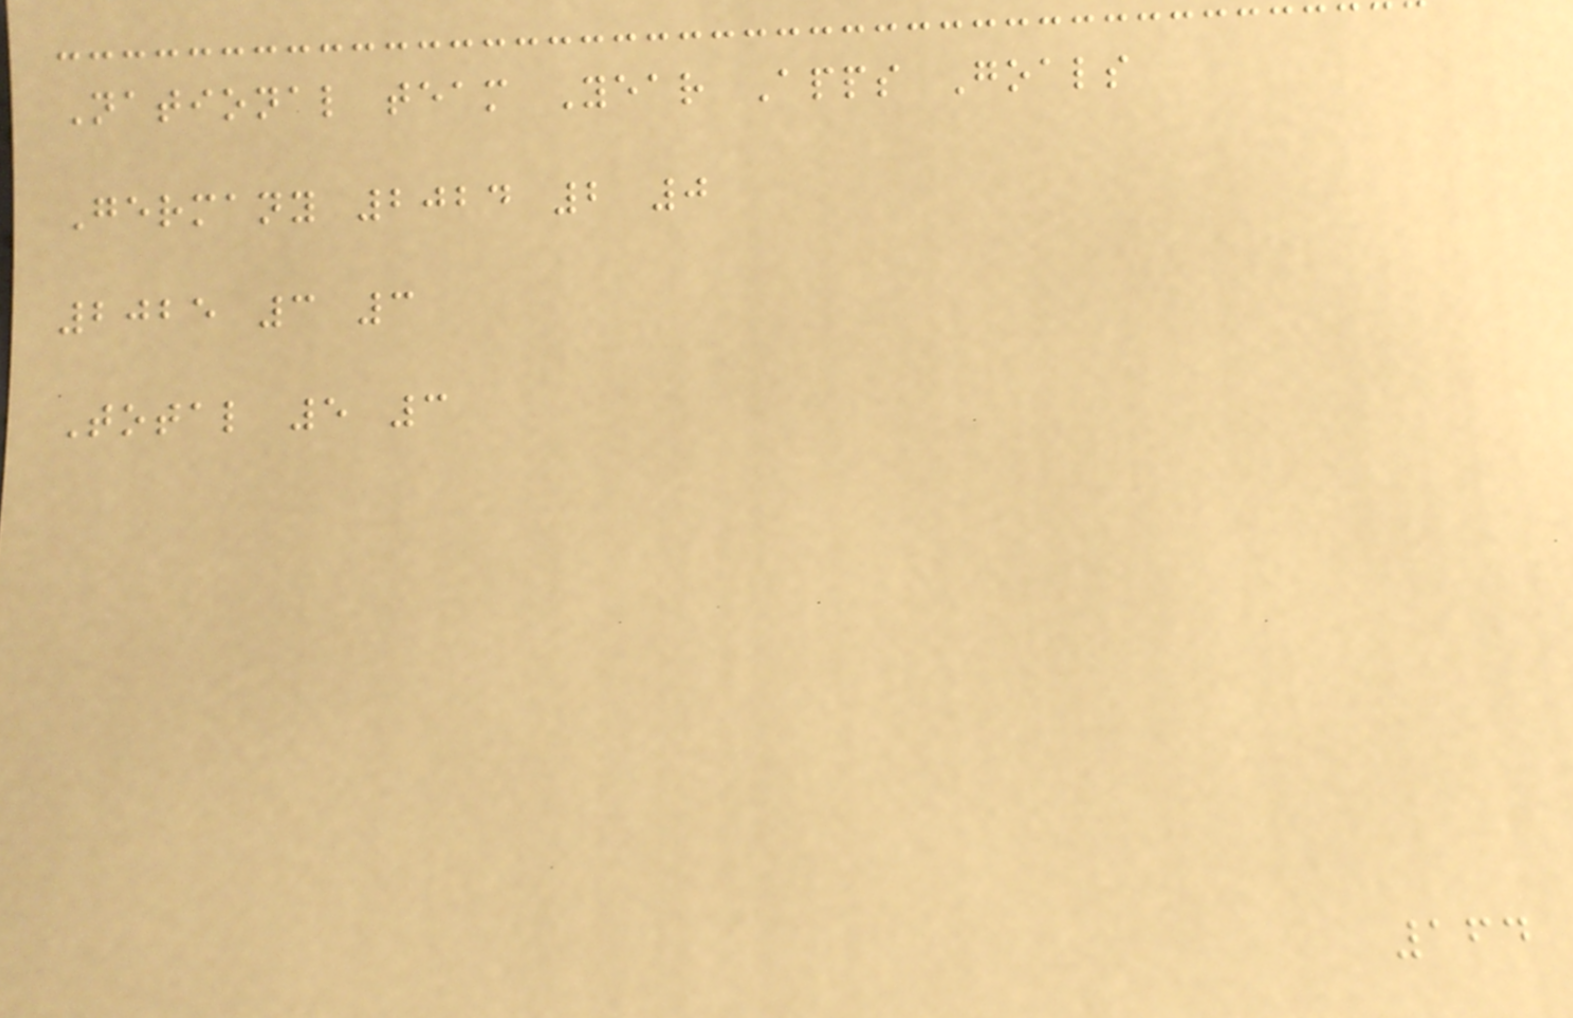National team Year Apps Goals
Germany 2024 2 0
2025 3 3
Total 5 3
164
